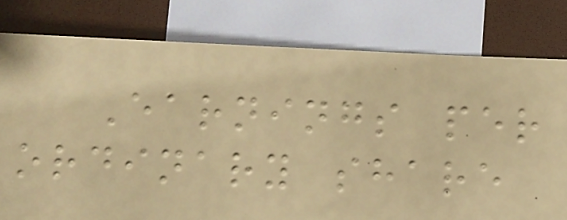Earnings per
ordinary share
